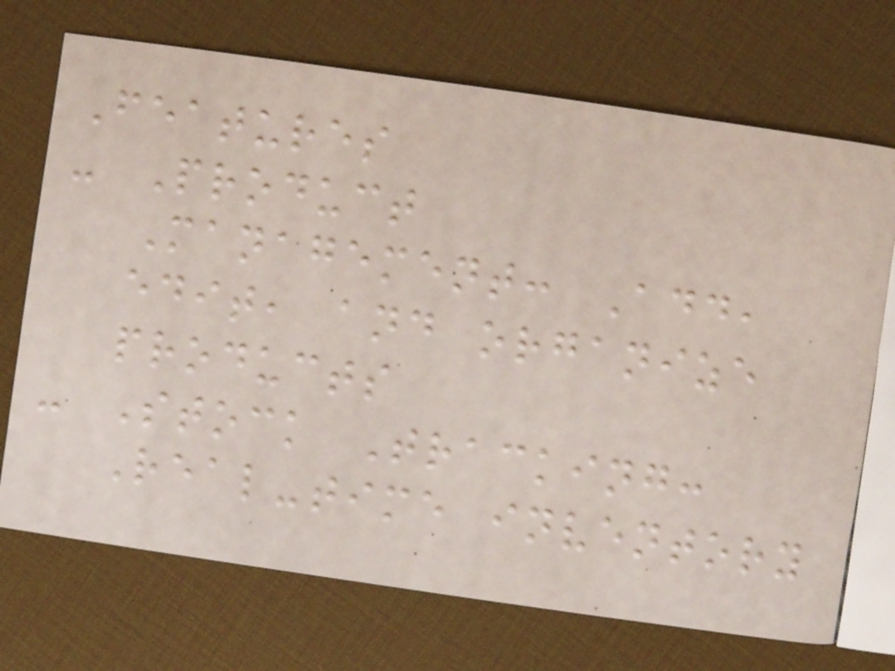Features
- Product
Management: Add,
edit, and organize
products
- Stock Tracking:
Real-time inventory
